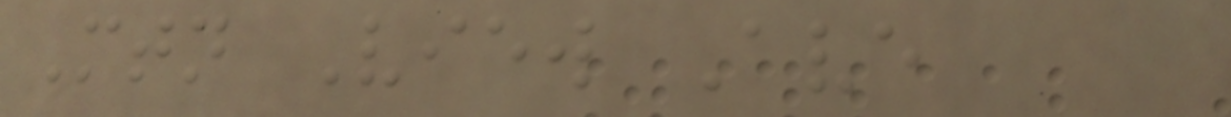Mtn View Ave
